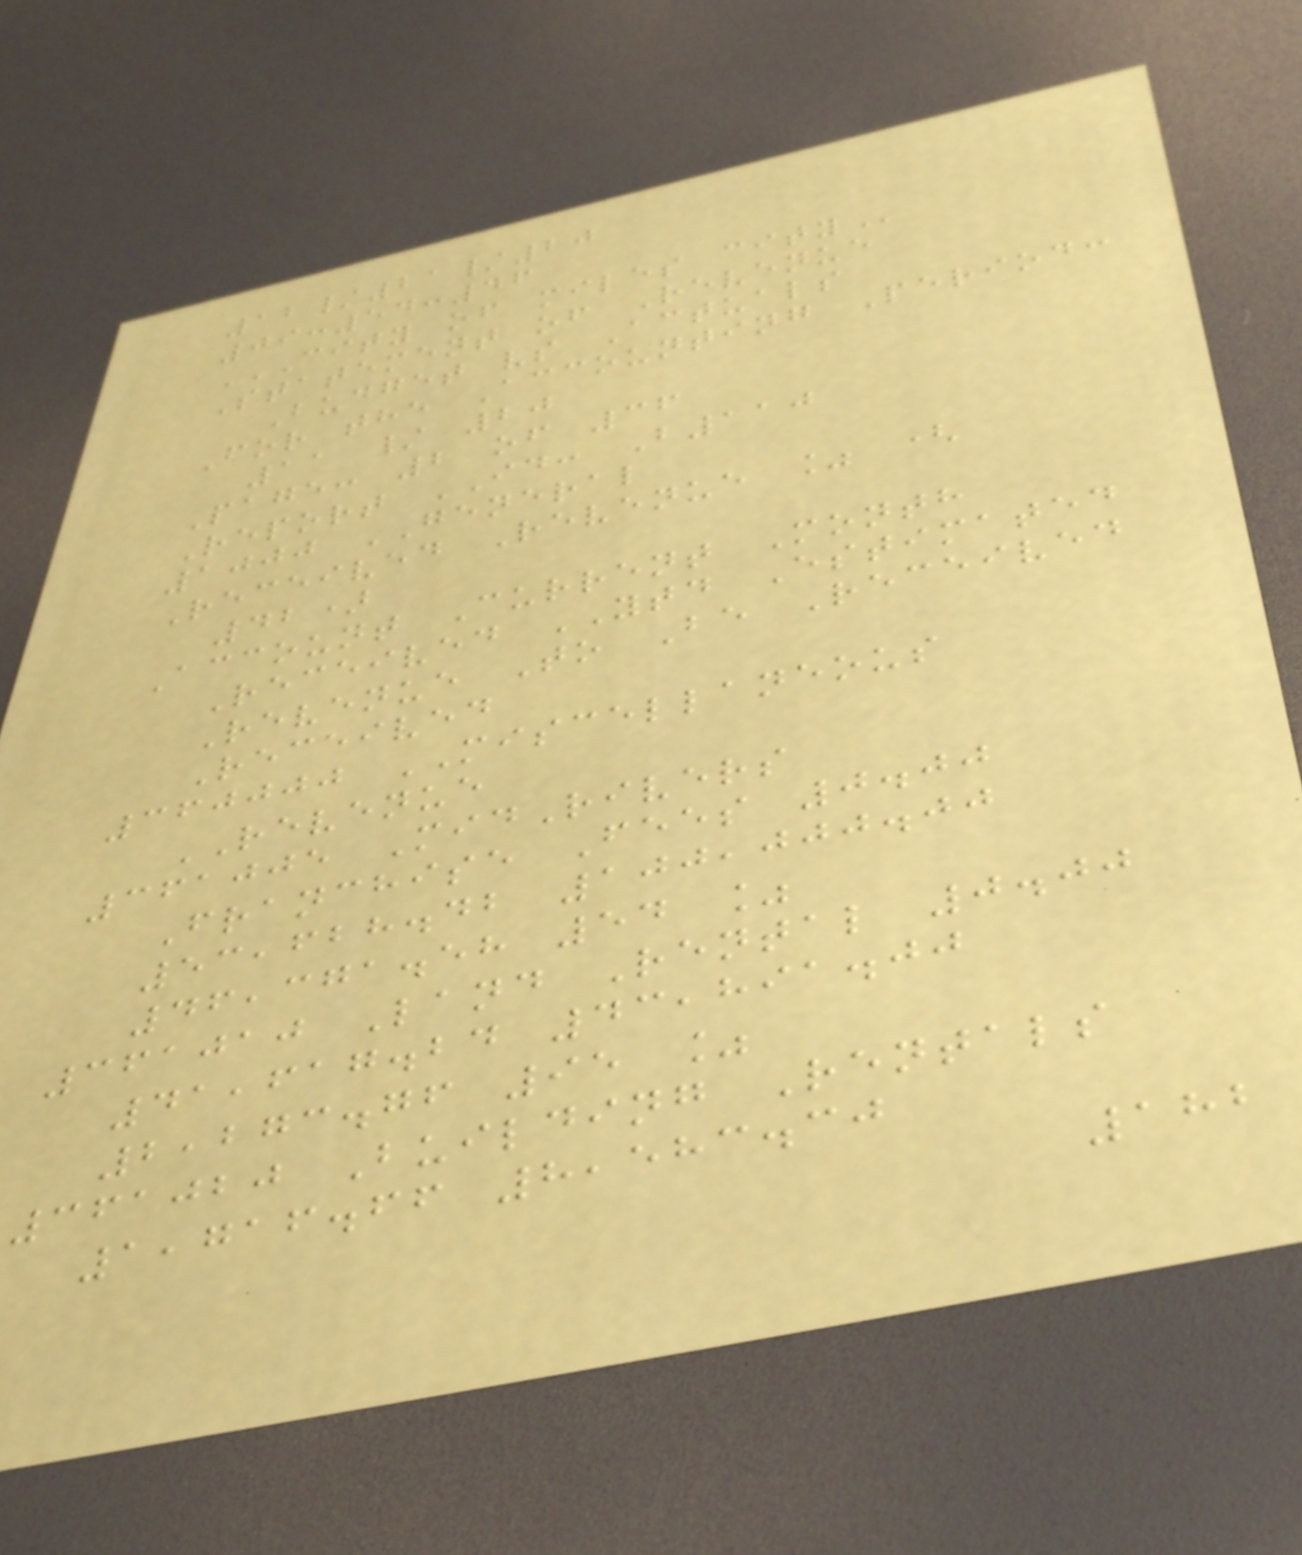12/21/20
09:54:46
CITY OF MILES CITY
Statement of Revenue
Budget vs Actuals
For the Accounting Period:
11 / 20
Page: 2 of 36
Report ID: B110
1000 GENERAL
Received Revenue % (
42)
Account Current Month
Received YTD Estimated
Revenue To Be Received
Received
360000 MISCELLANEOUS
REVENUE
361005 MidRivers
Franchise Fees 0.00
53,628.42 100,000.00
46,371.58 54 %
361010 Land Rental 0.00
41,617.24 43,891.00
2,273.76 95 %
361020 Building Rentals
1,716.66 8,583.30
182
